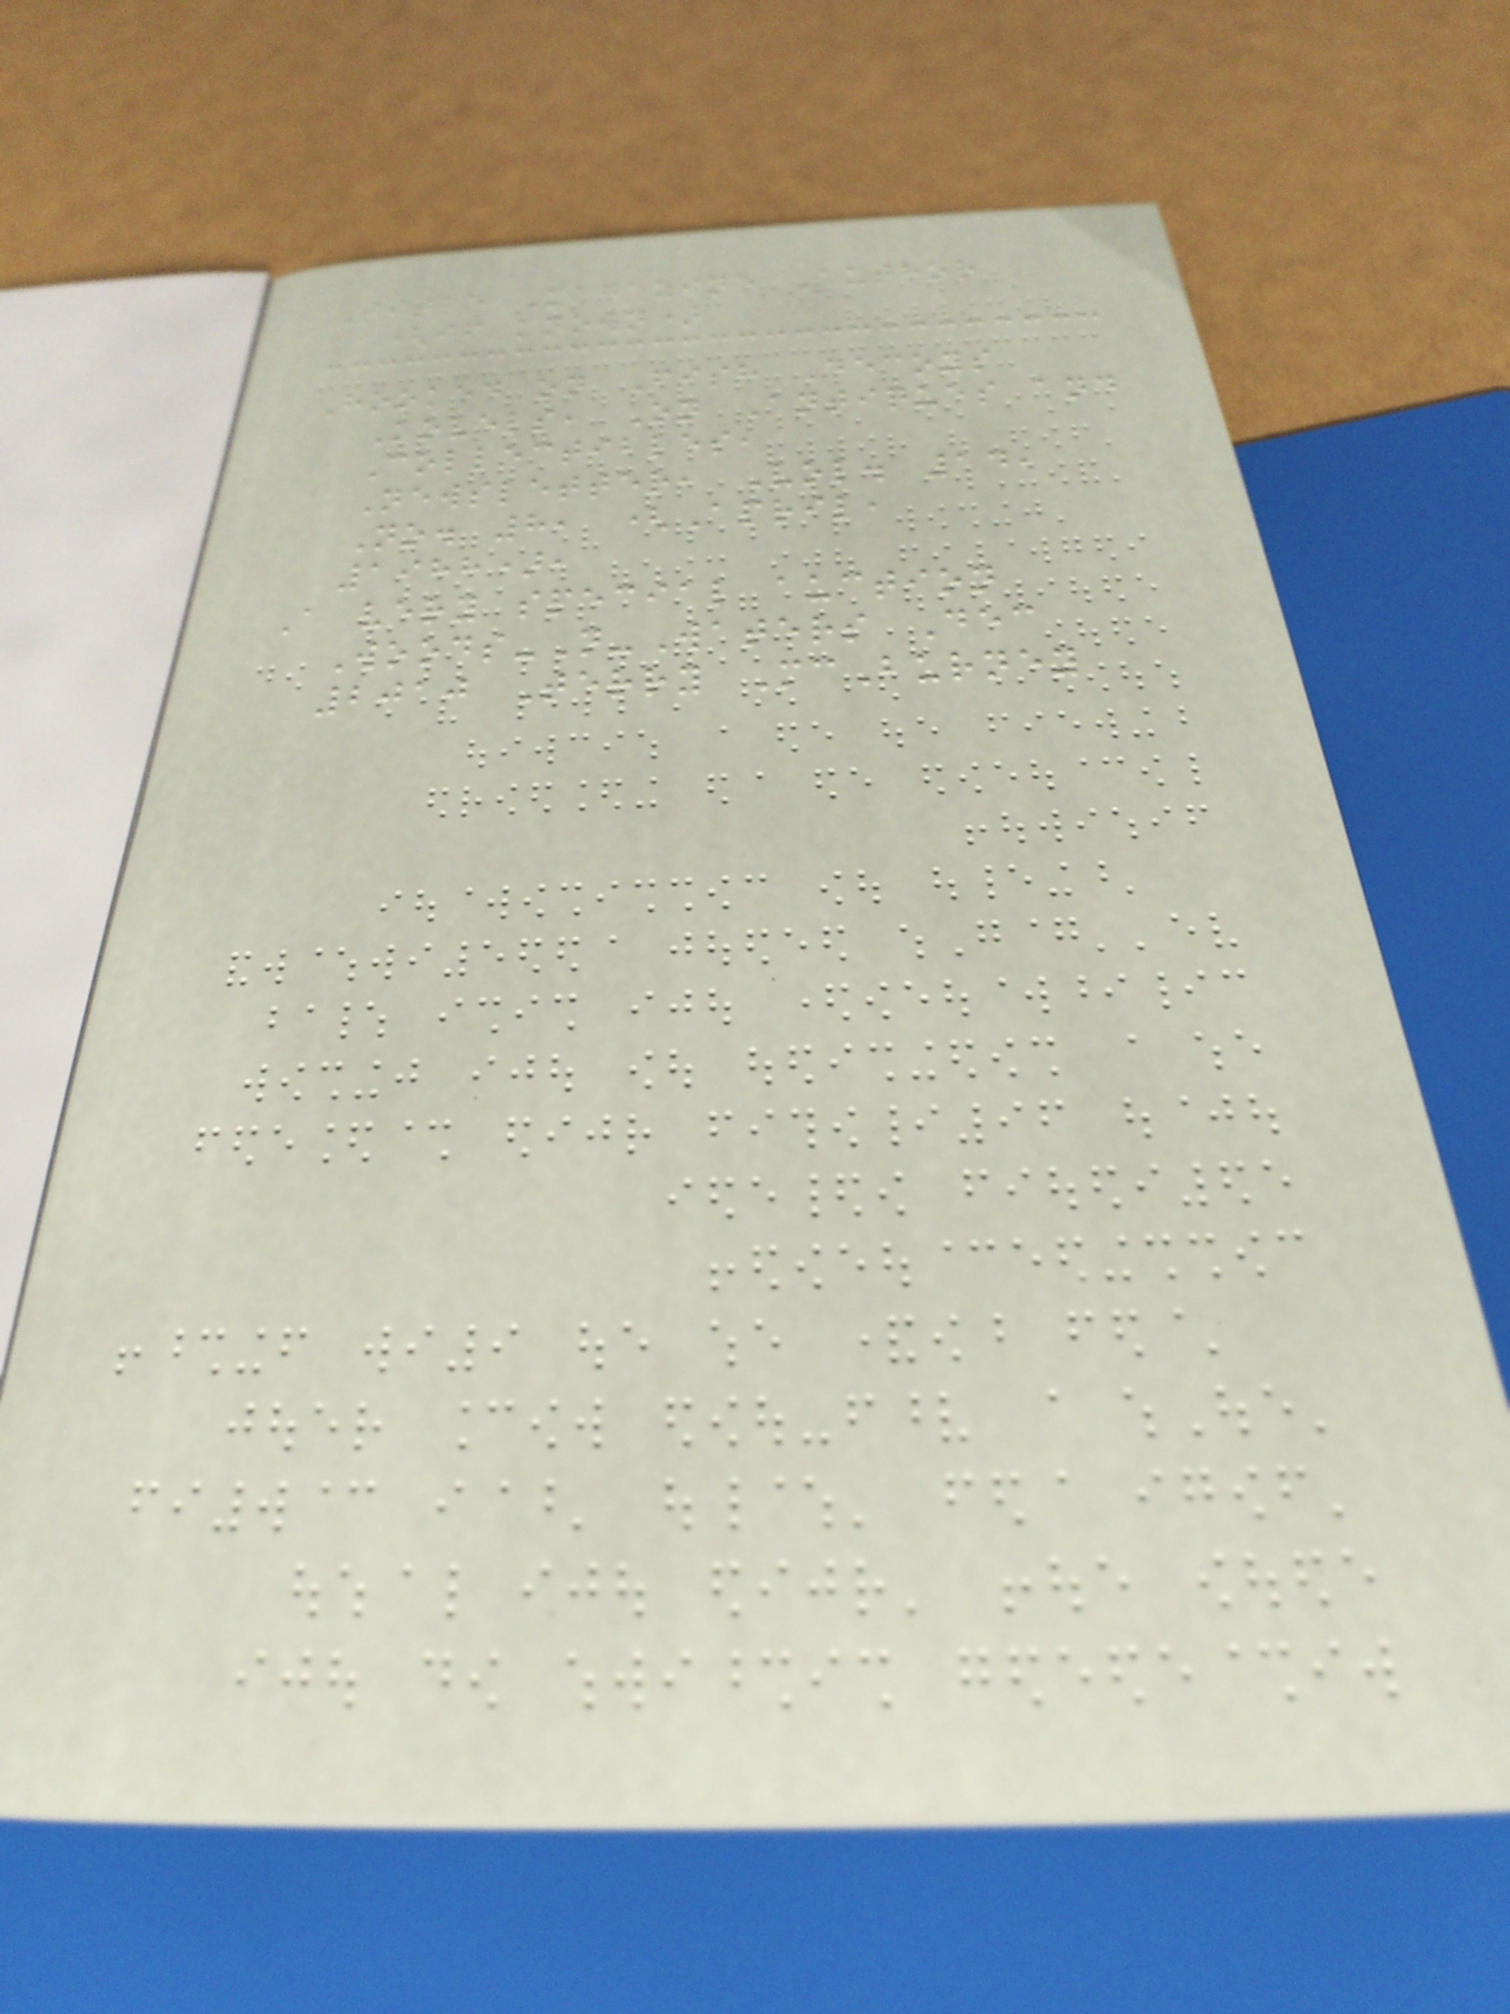Title Magazine Author
(if known)
Hooked on Fish Decoys
Kovels, On Antiques and
Collectibles,
Newsletter, Vol. 14,
No. 8, (April,
1988),
A very special auction
Woods-N-Waters Dec
2010 Terry McBurney
